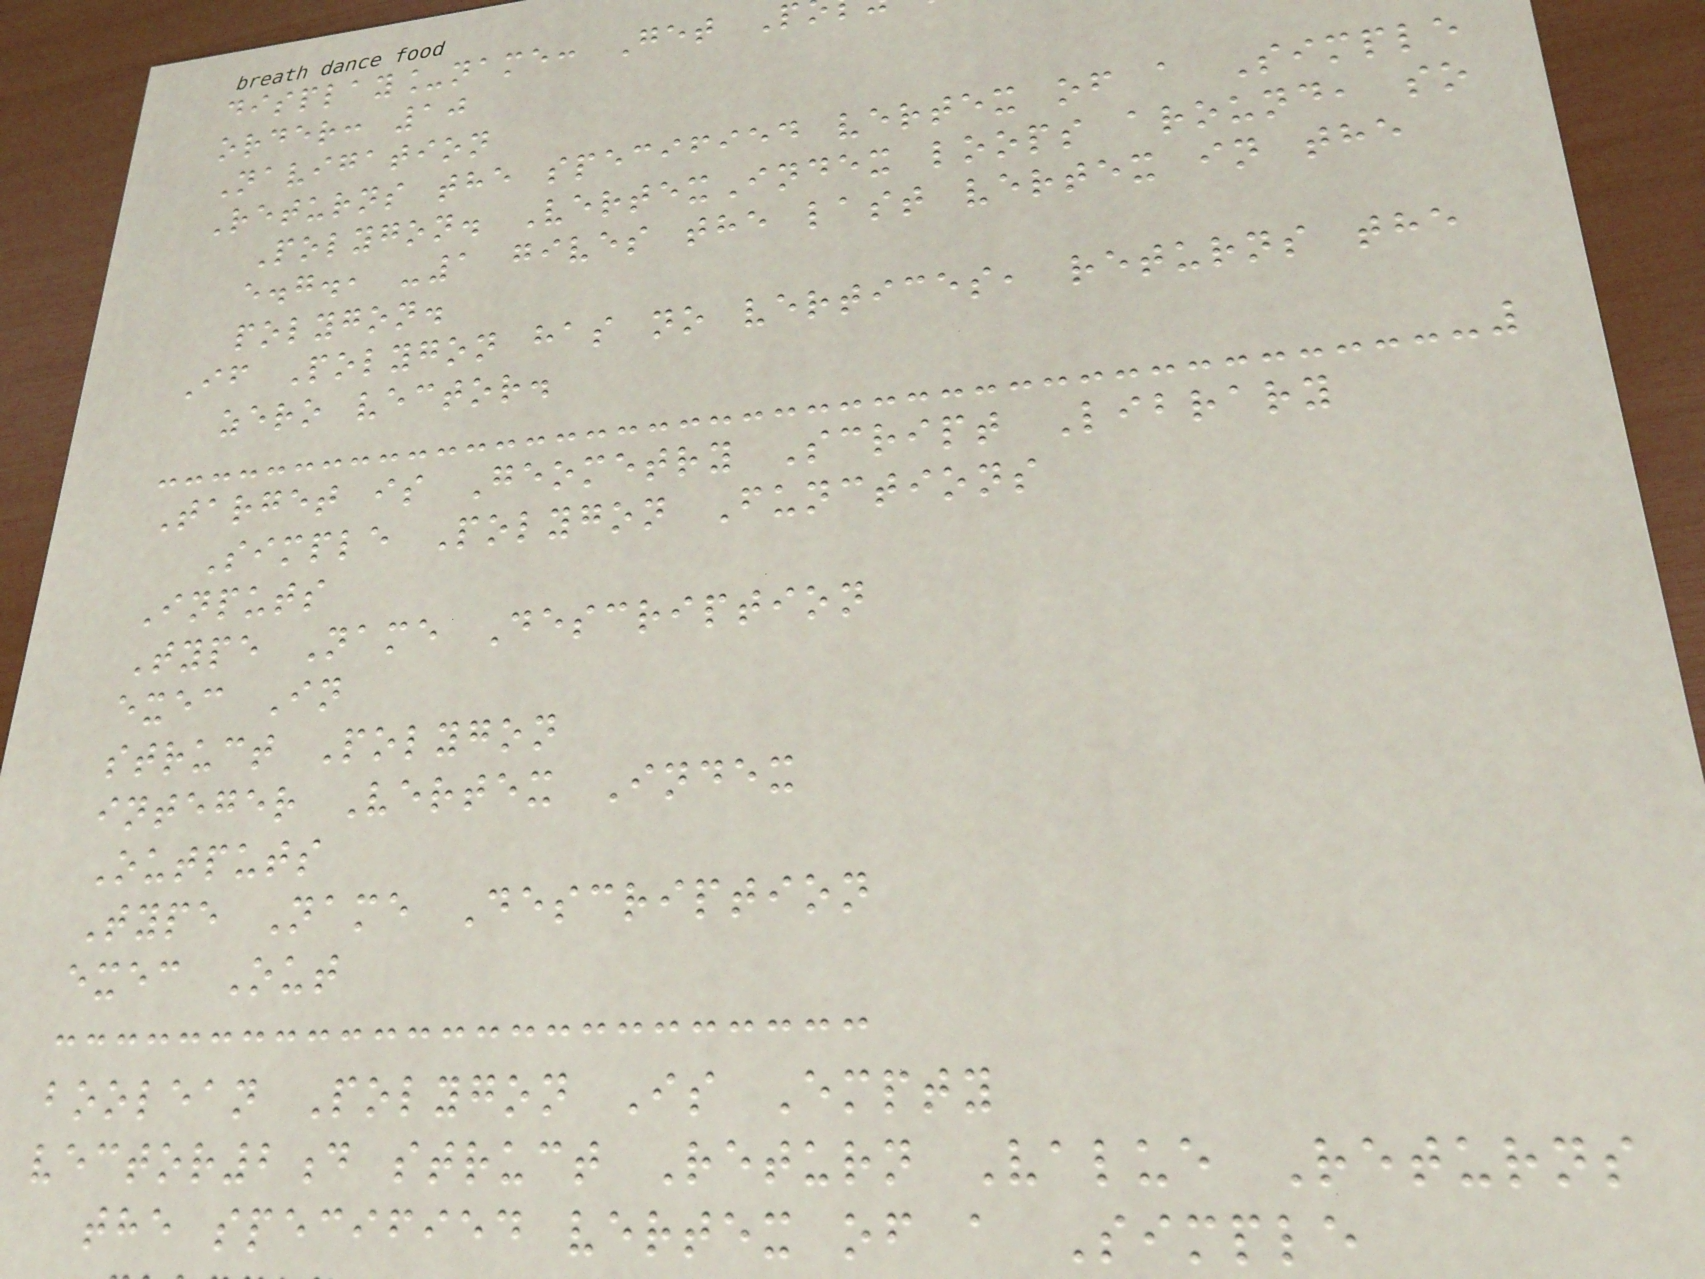display_name: Get P
order: 10
Navigation
Returns the specified vertex of a Simple
Polygon. VertexIndex loops around, so
e.g., -1 gives the last vertex in the
polygon.
If Polygon has no vertices, returns the
zero vector.
Target is Geometry Script Library
Simple Polygon Functions
Inputs
Type Name Description
exec In
struct Polygon
integer Vertex Index
Outputs
Type Name Description
exec Out
boolean Polygon Is Empty
vector2d struct Return Value Returns
the specified vertex of a Simple
